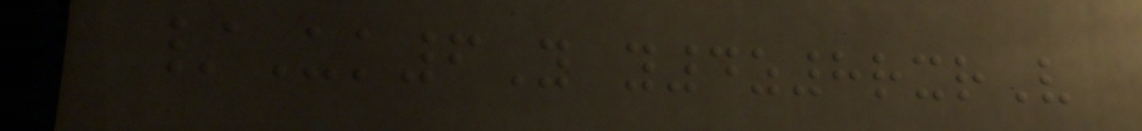/Uk6Y y4z8rxrV
